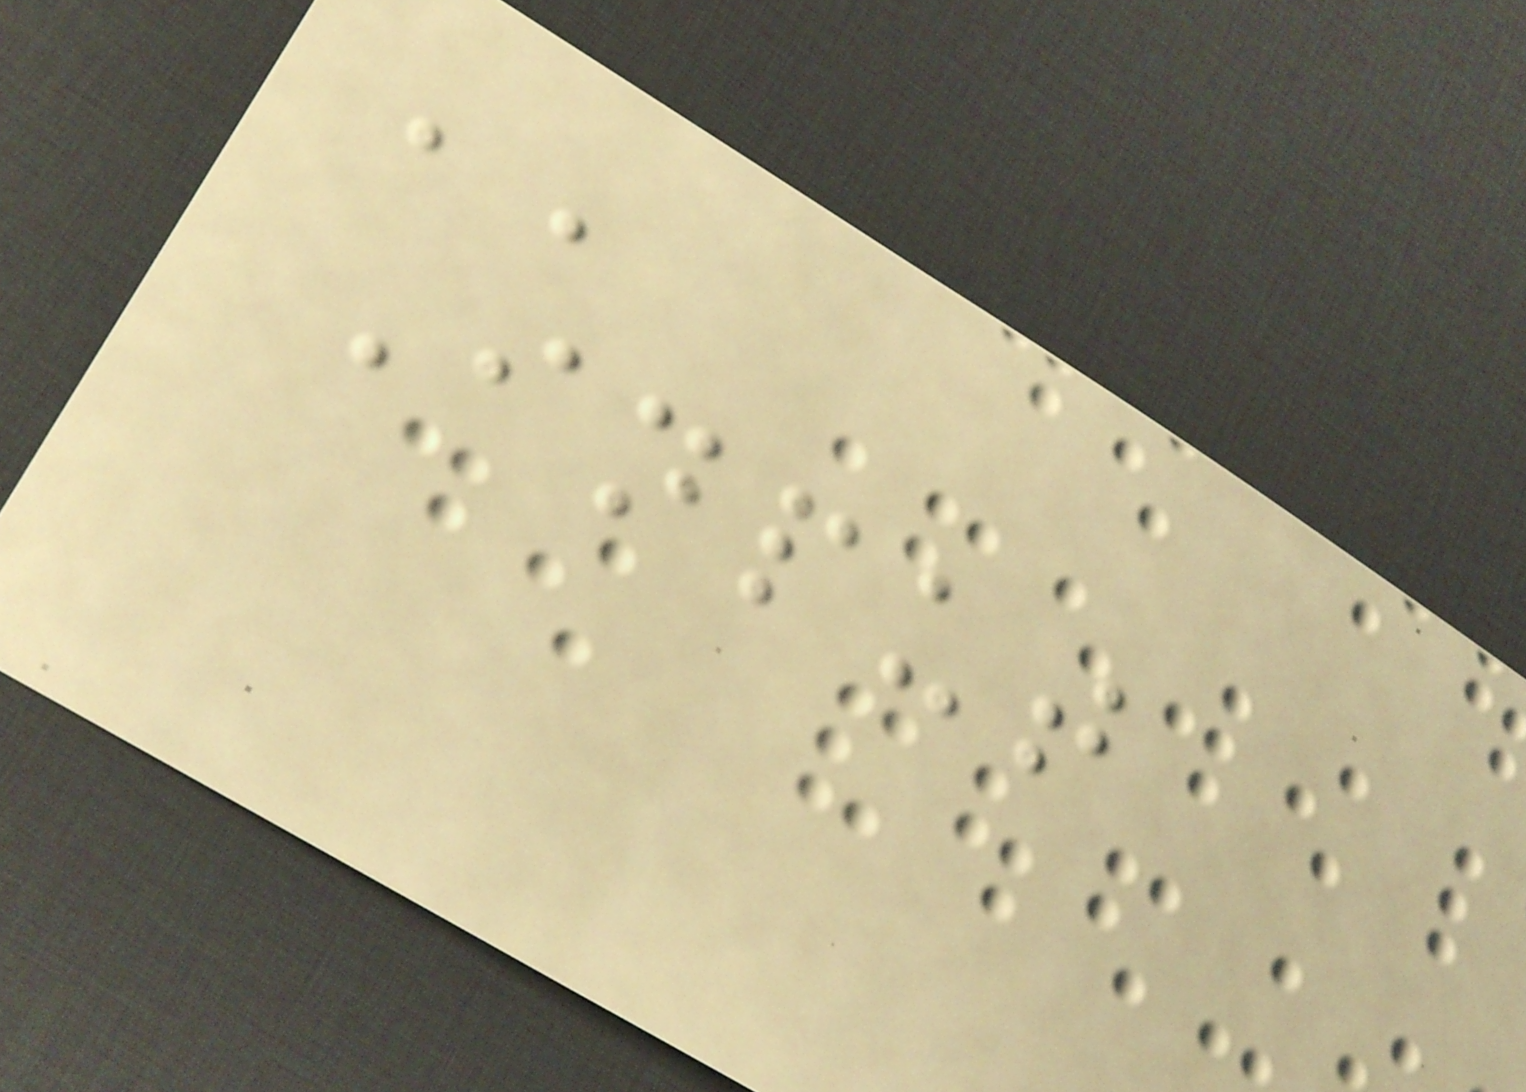''
Input
